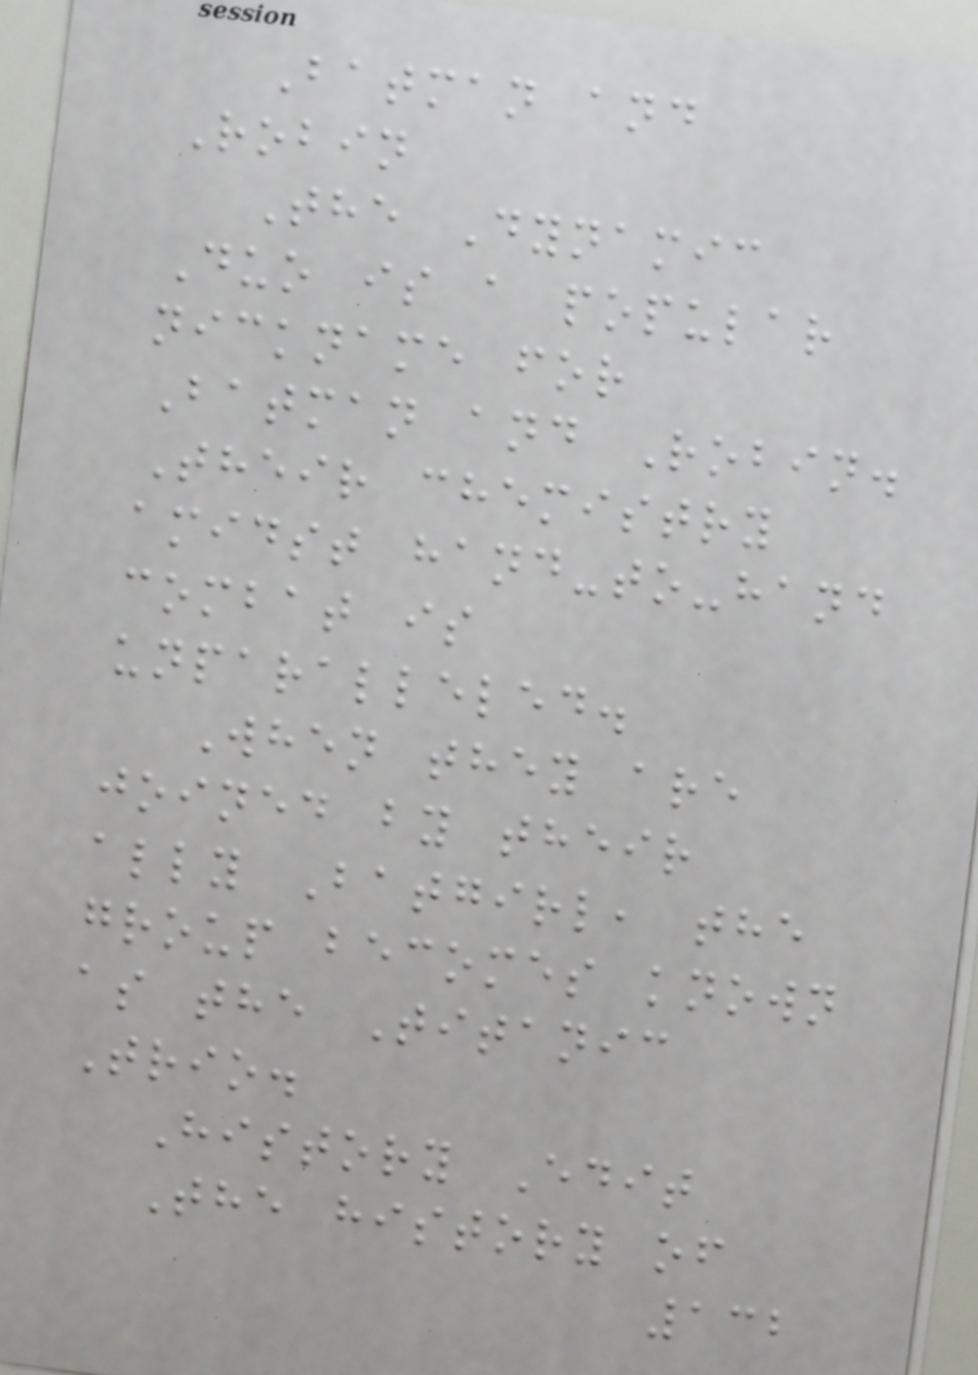Batman and
Robin
The Dynamic
Duo is a popular
nickname for
Batman and Robin.
Their chemistry
amidst hand-to-hand
combat is
unparalleled.
When they are
joined by their
ally Batgirl, the
group becomes known
as the Titanic
Trio.
History Edit
The history of
132
